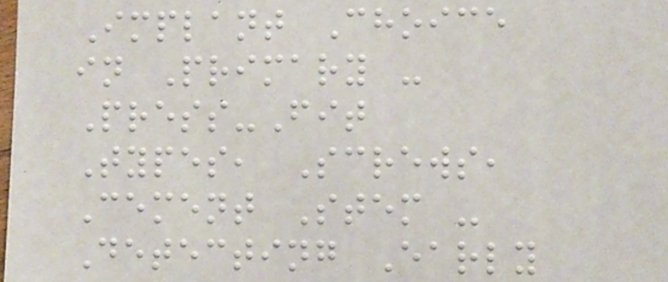Implant Choice
in Primary -
Press-Fit
Types, Screws,
Cement Stem -
Detecting Early
